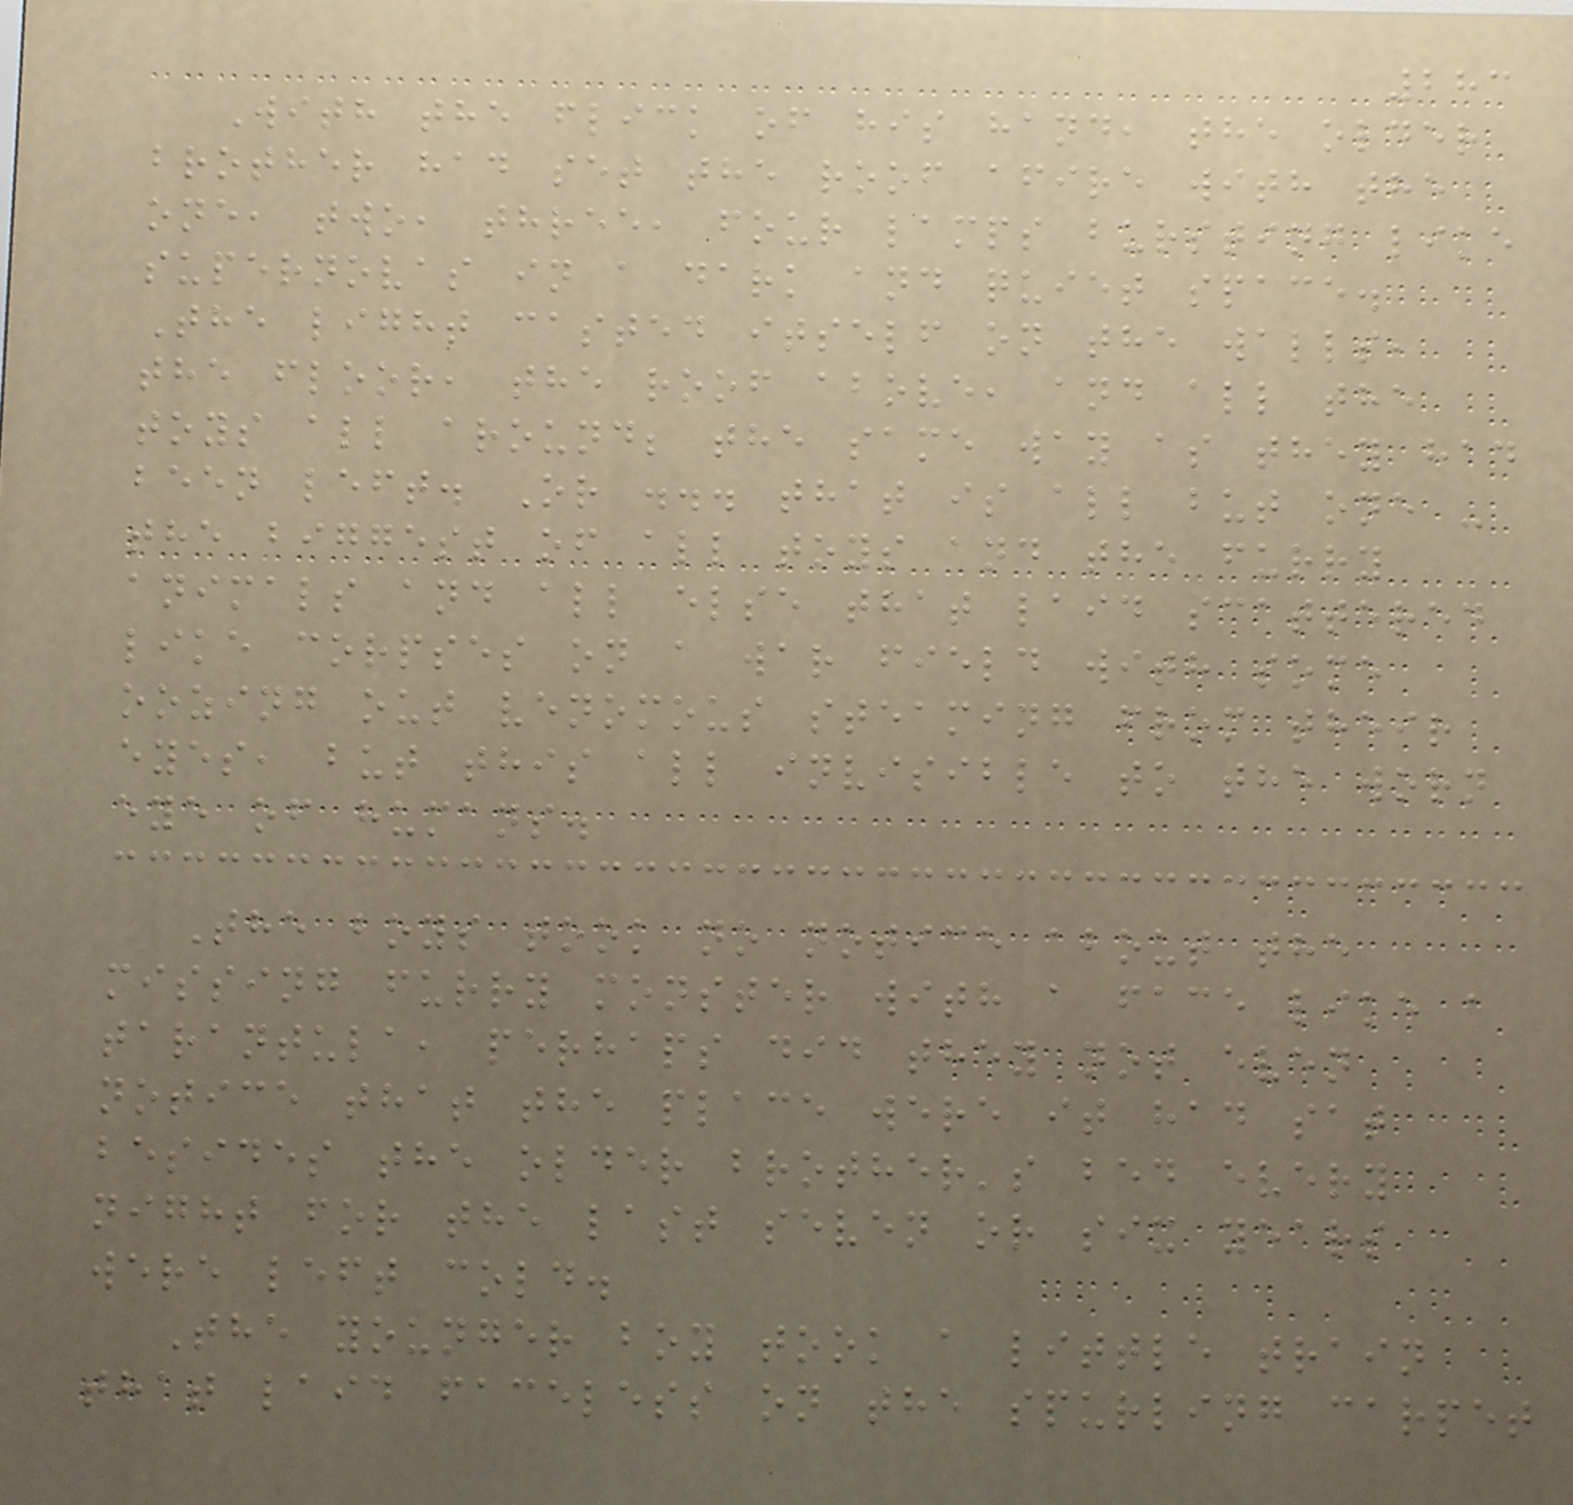283
With the flick of his hand, the older
brother had set the roof afire with the
one, two, three, four lamps bursting like
supernovas in a dark and quiet space.
The light casted itself on the walls,
the floor, the roof above, and all the
toys all around; the same way as they had
been left. Or ... that is all but one -
the biggest of all toys and the furry
animals and all else that laid scattered
like corpses on a war field with some
oozing out venomous steaming from their
eyes, but this all invisible to the worn
eye of humans.
The boys took no notice about the
missing furry monster with a face like a
tarantula, perhaps did they not even
notice that the place were it had sat
besides the older brother's bed every
night for the last seven or six years
were left cold.
The younger boy took a little train
that laid faceless on the spurling carpet
